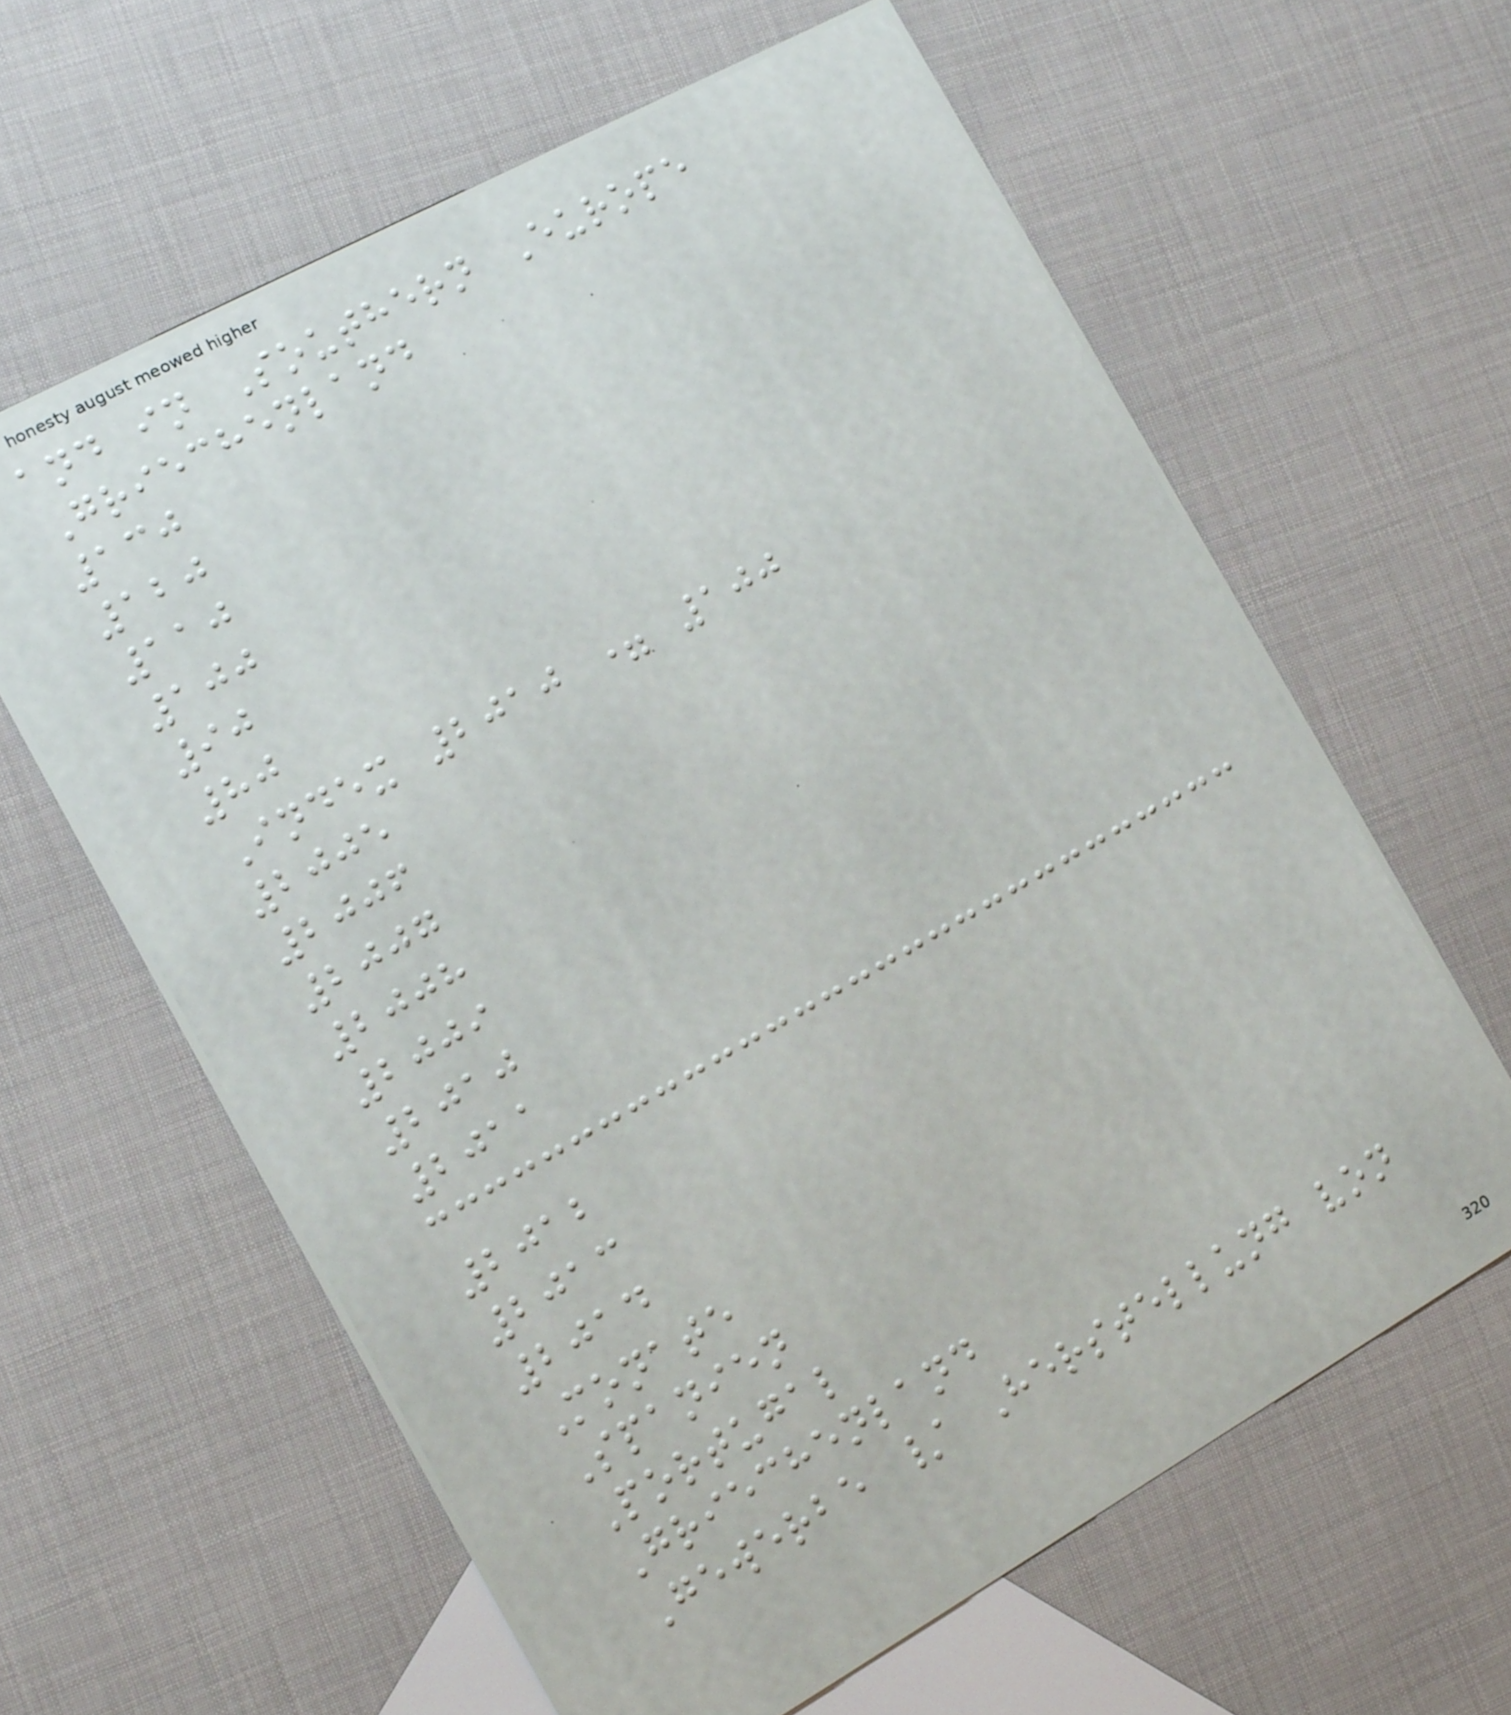and in Southern Europe
Griechenland
130
120
110
100
90
80
Index 2010 = 100
2005
2006
2007
2008
2009
2010
2011
2012
2013
2014
Monate
Spanien
Portugal
Griechenland
Gewerbe / Herstellung von
